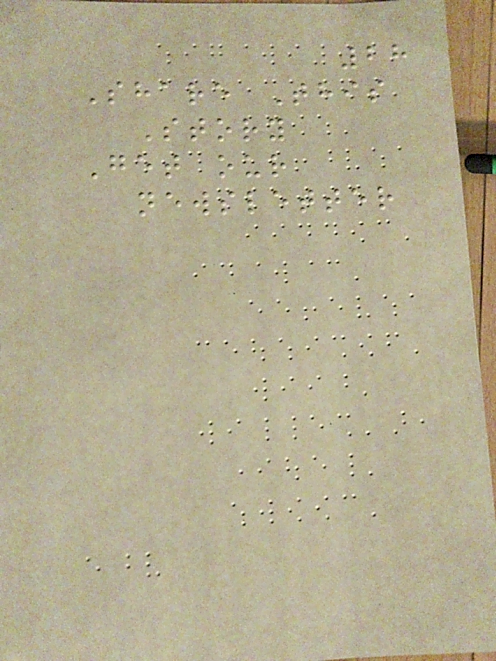28
Share This
Story
Get our
newsletter
